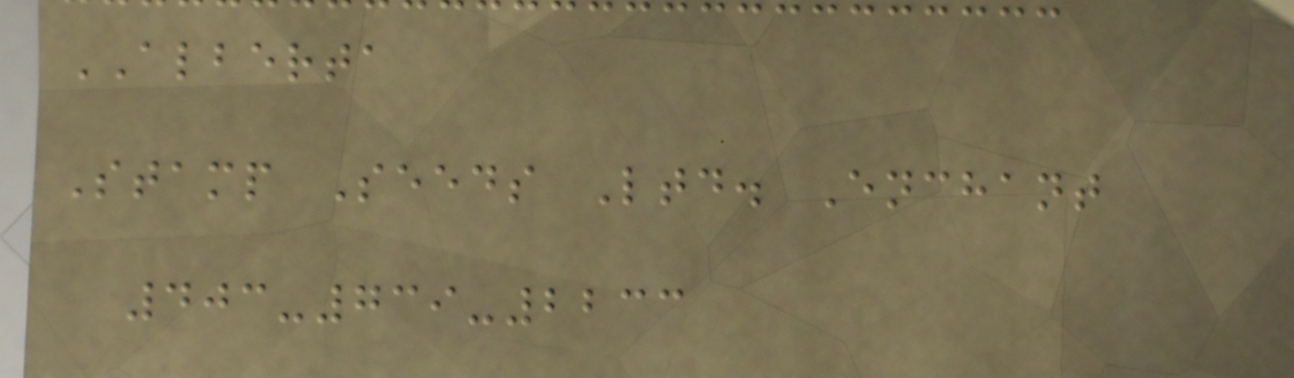ALBERTA
Stamp Seeds Ltd. Enchant
403-739-2233
